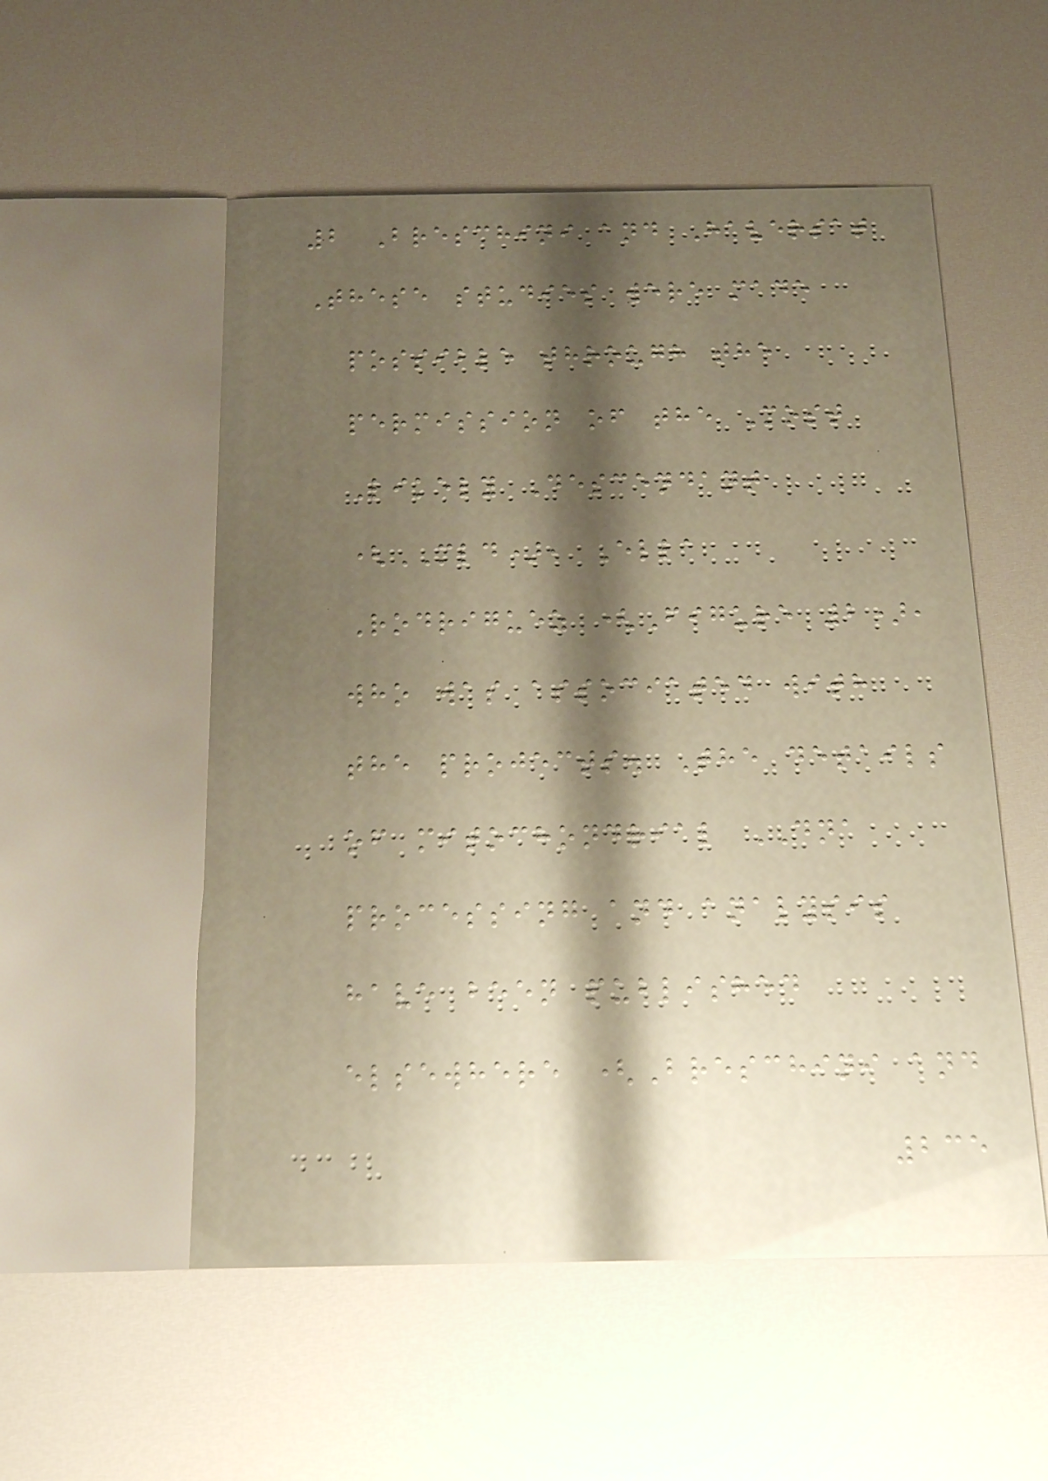2 Breschini and Haversat
These studies were made
possible through the
permission of the Most
Likely Descendant
(MLD), Ella
Rodriguez (Figure 2),
who was associated with
the projects. The details
of mitochondrial DNA
processing and analysis
have been published
elsewhere (Breschini and
235
